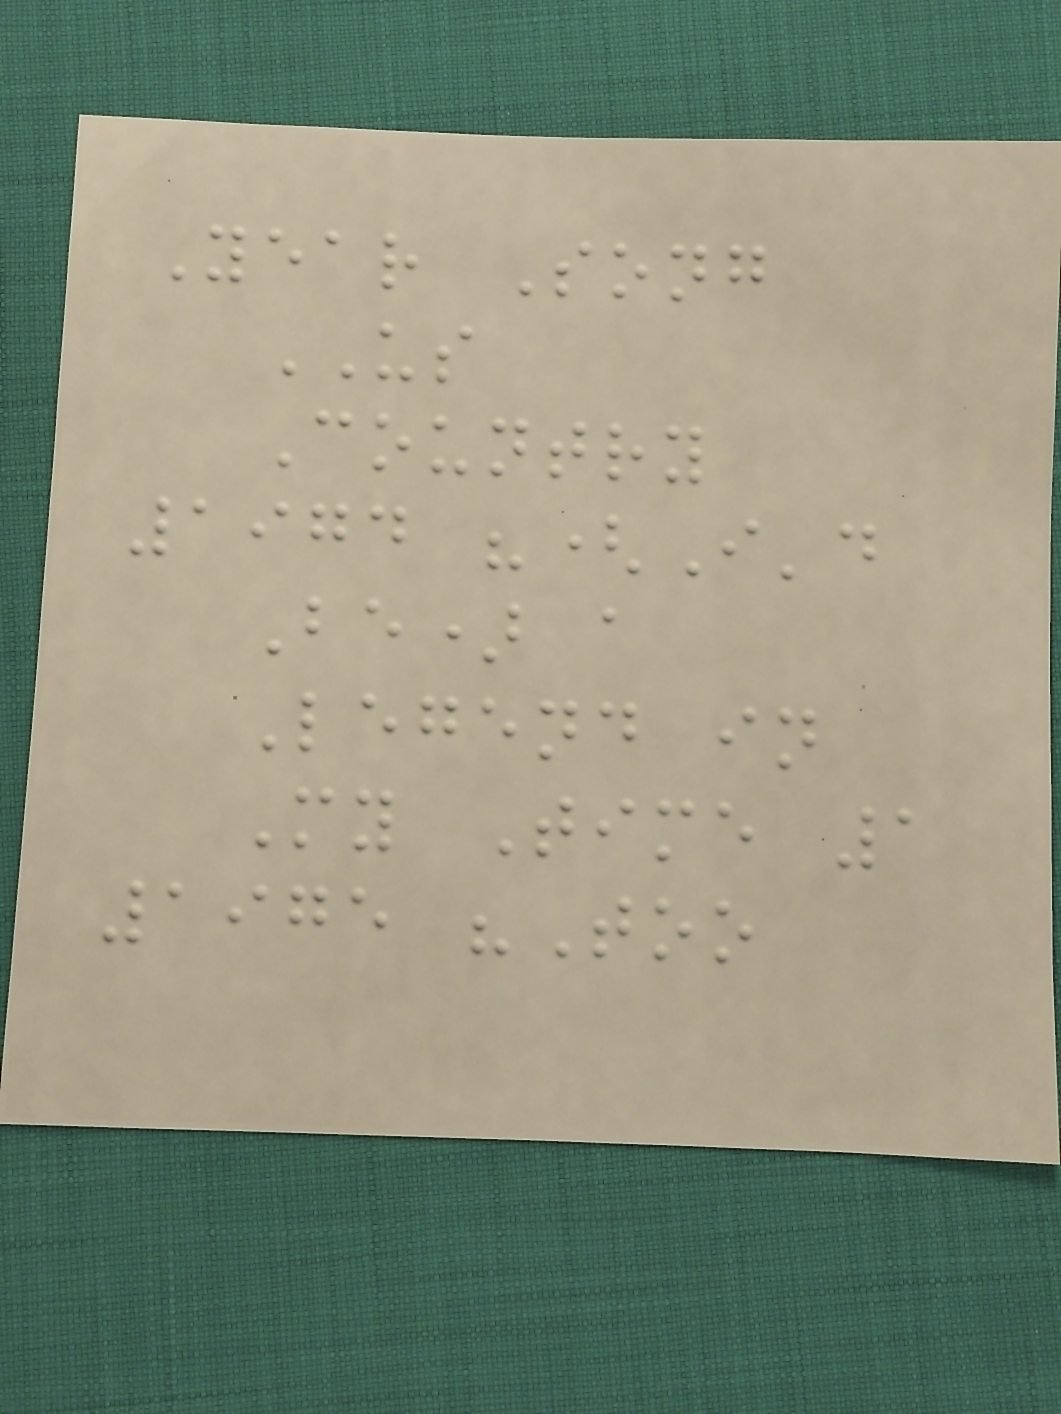Year Song
US
Country
1974 "(I'd
Be) a
Legend in
My Time 1
1975 "Too
